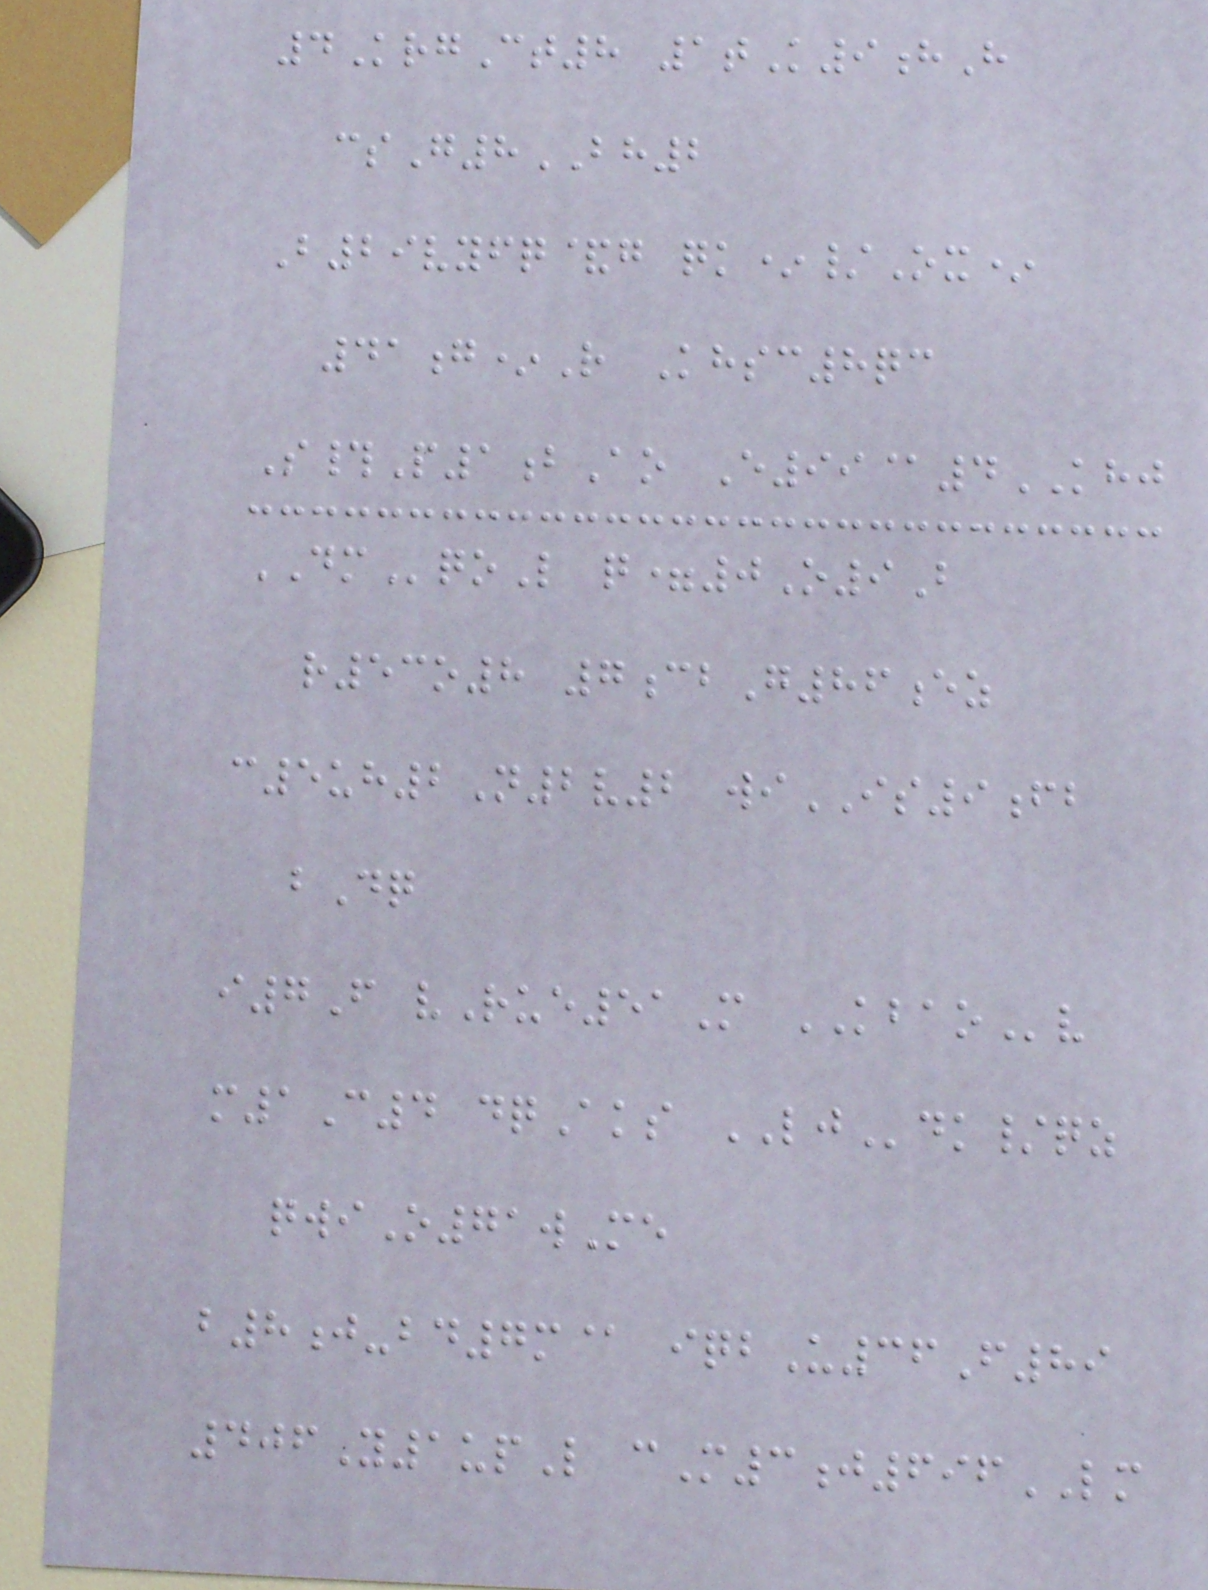4KrgCt8 1tK9hH
csG8BH2
B29vyfq&g qk*/Ox*
41g*R Khsc8qc
S#P1bAo E99@4KHJ
DMqoL q=0O9B
r53o8 7cbG86ez
c5uh2N2v2 wiIS9fb
bDq
i7F vRue51M KBAOv
m1C4 dqAks LJdk/qz
qwiO71wMe
b8j-bd7m@ iqbU36F89
406Y1upL cM3j696LM
